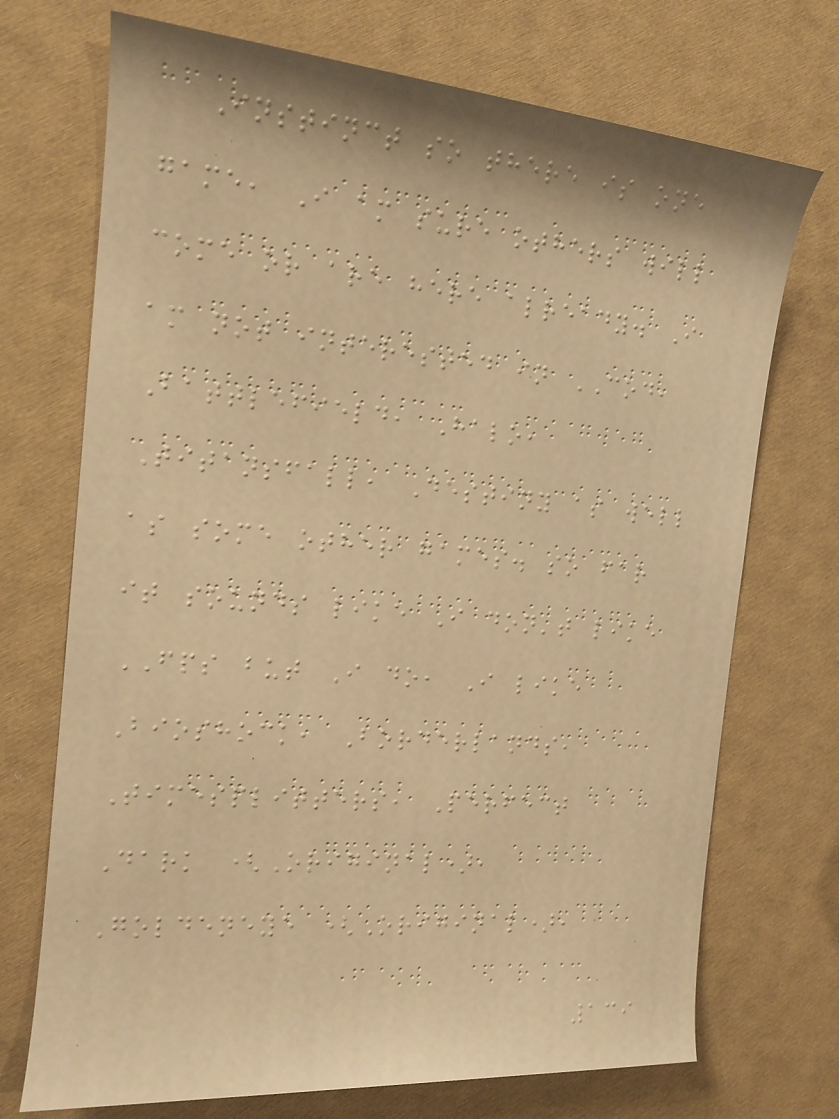Instinct so there is one
game, I am sure others will
come or are here already. I
am not interested in COD,
Battlefield, Halo,
Titansfall, Destiny as well
as some other games. so far
it sounds like I don't like
FPS but I do, I like
Bioshock, Borderlands,
Timesplitters, Perfect
Dark (Original),
Goldeneye (Original),
139
